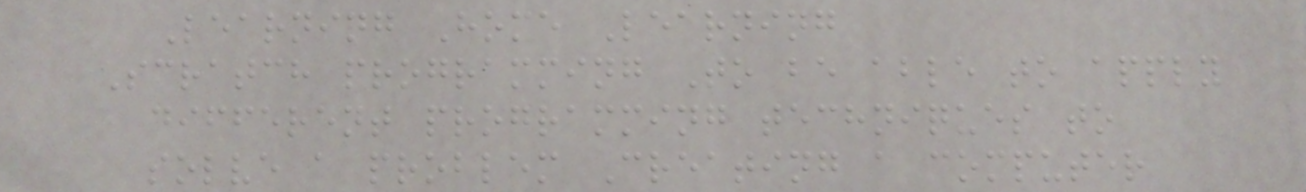Learning Home Learning
Scratch programming To be able to apply
different programming techniques to
solve a problem Creating a computer
